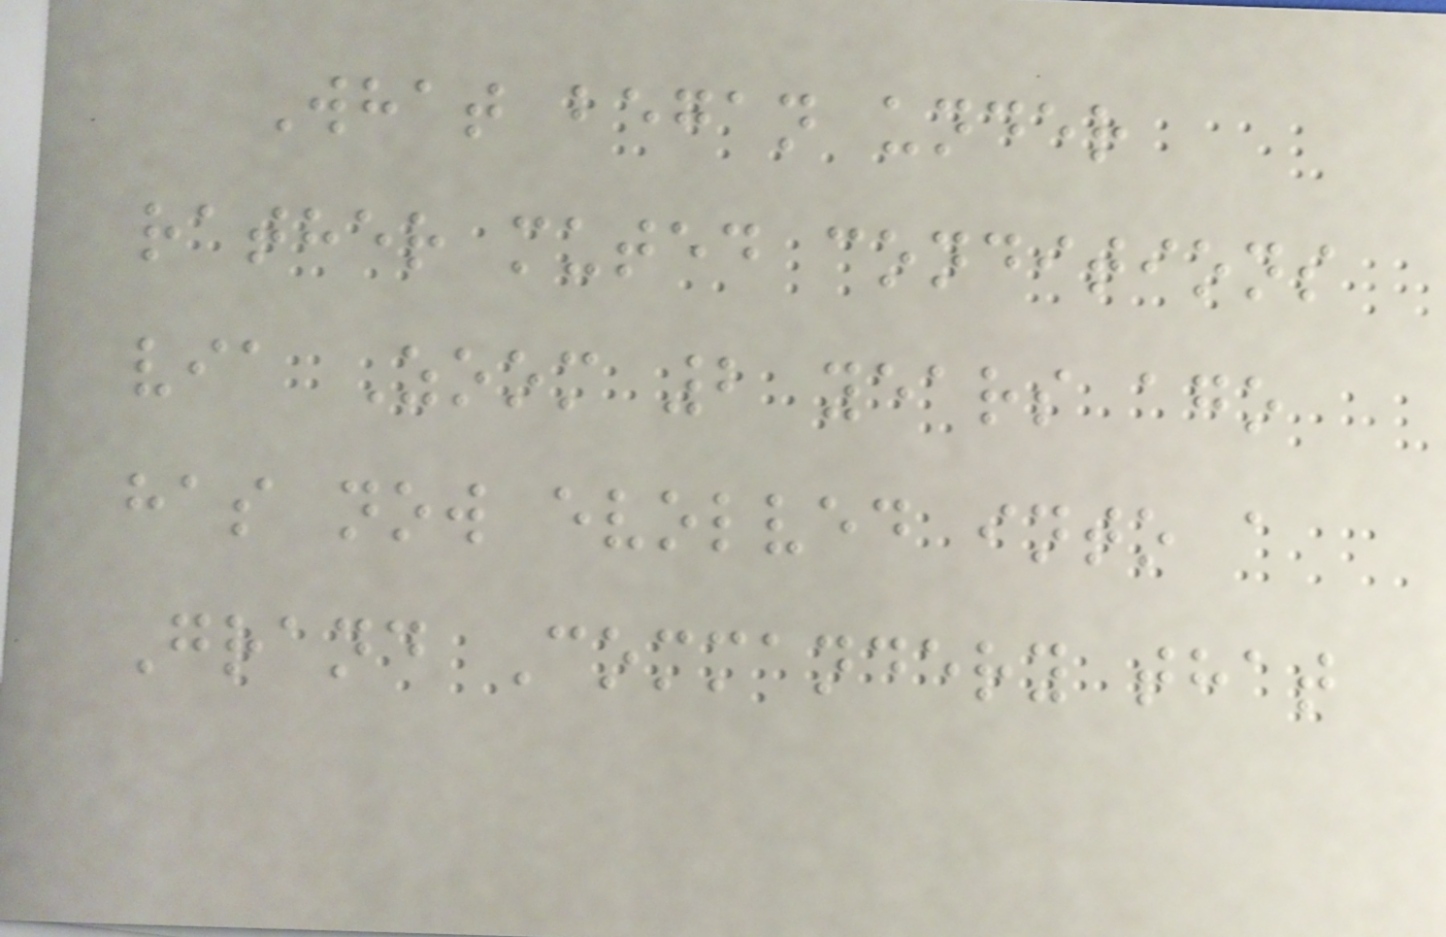What began under
rather muted conditions
via Zoom 2 years ago
has now evolved into a
Grand Commandery that
